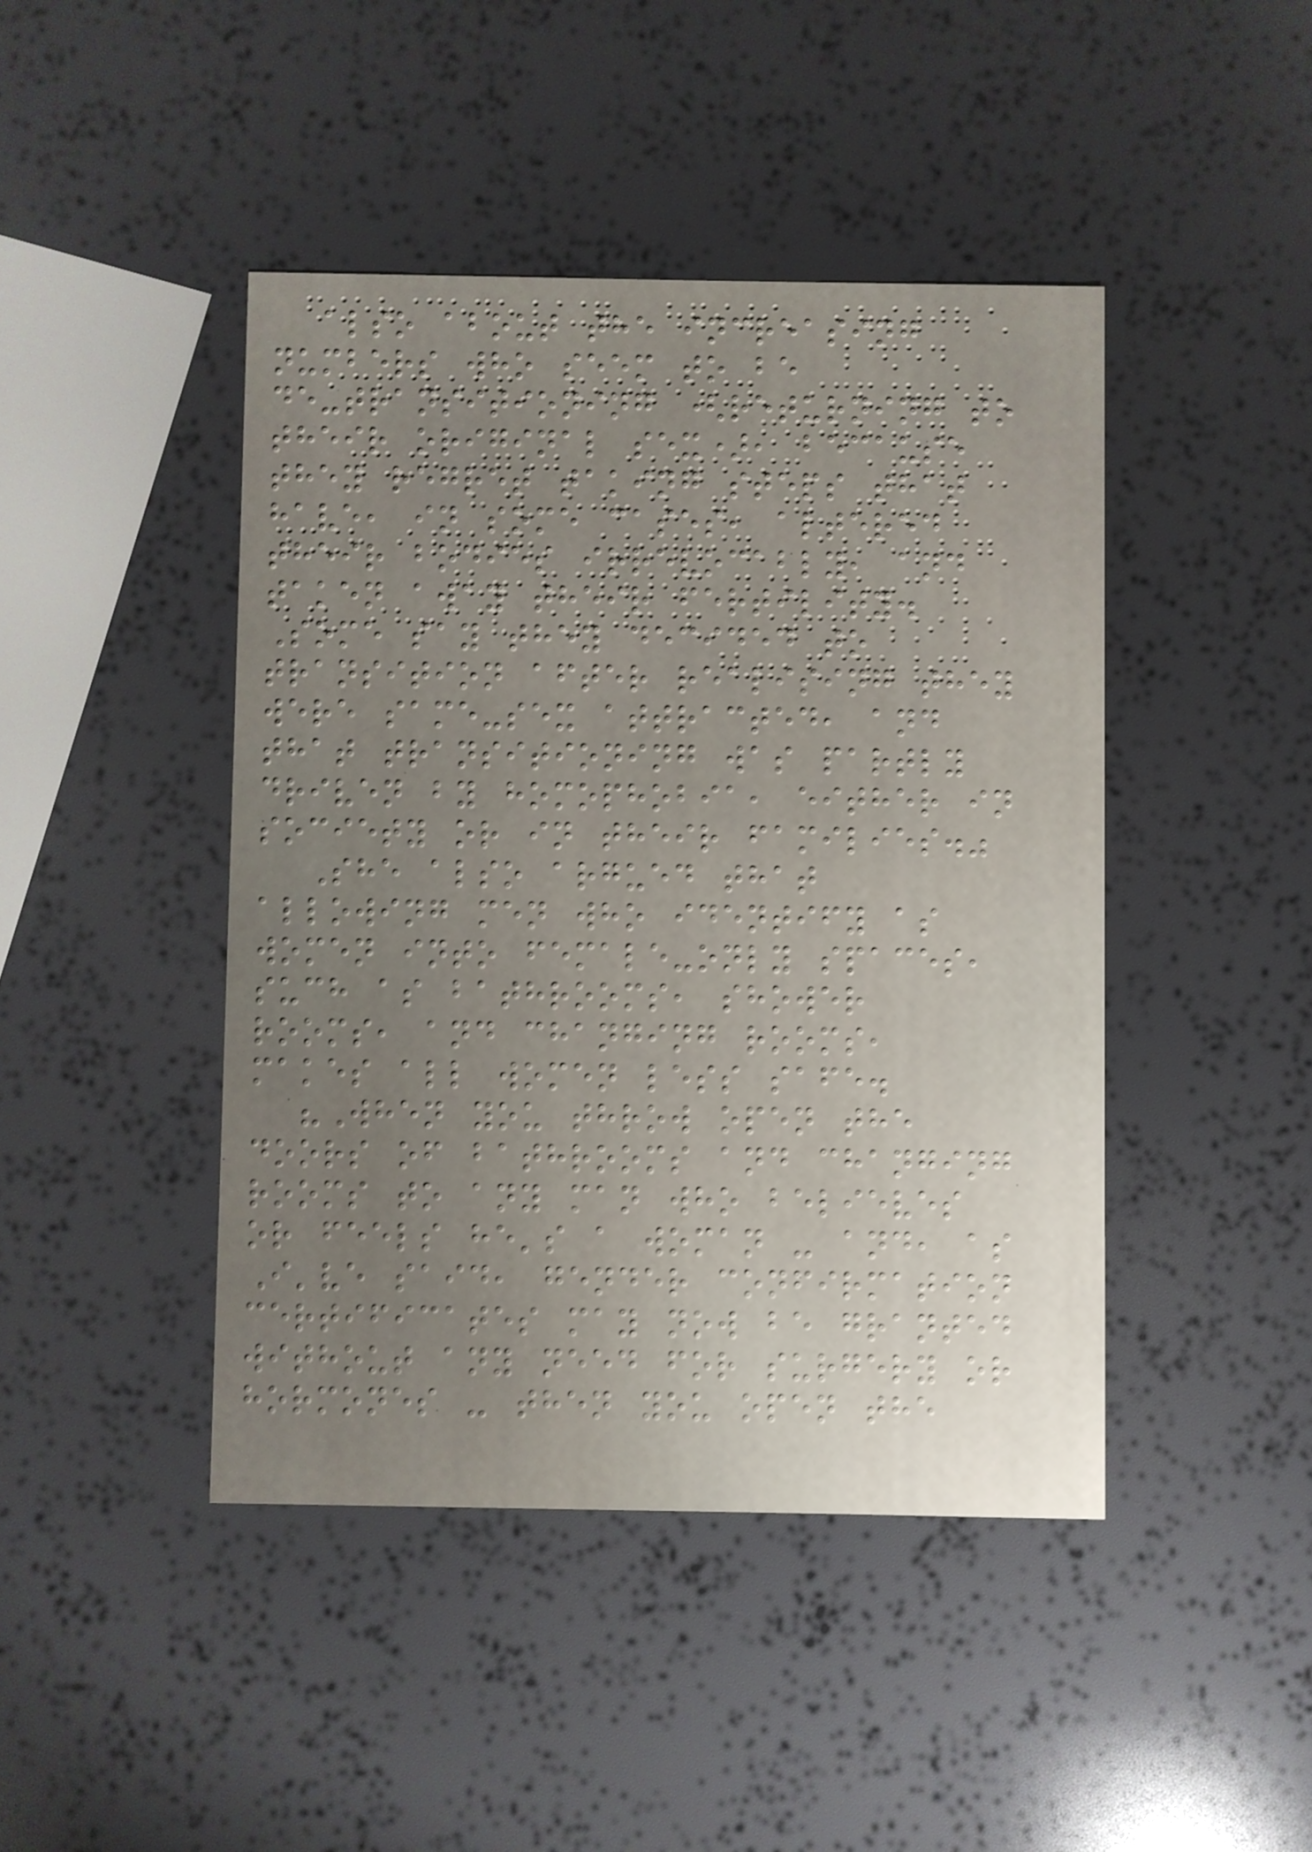also about the increasing
numbers who seem to be
de-transitioning (returning to
their original sex), because
they regret taking steps that
have, in some cases, altered
their bodies irrevocably, and
taken away their fertility.
Some say they decided to
transition after realising they
were same-sex attracted, and
that transitioning was partly
driven by homophobia, either in
society or in their families."
She also argued that
allowing men who identify as
women into female-only spaces,
such as bathrooms, shower
rooms, and changing rooms,
makes all women less safe.
"When you throw open the
doors of bathrooms and changing
rooms to any man who believes
or feels he's a woman - and, as
I've said, gender confirmation
certificates may now be granted
without any need for surgery or
hormones - then you open the
